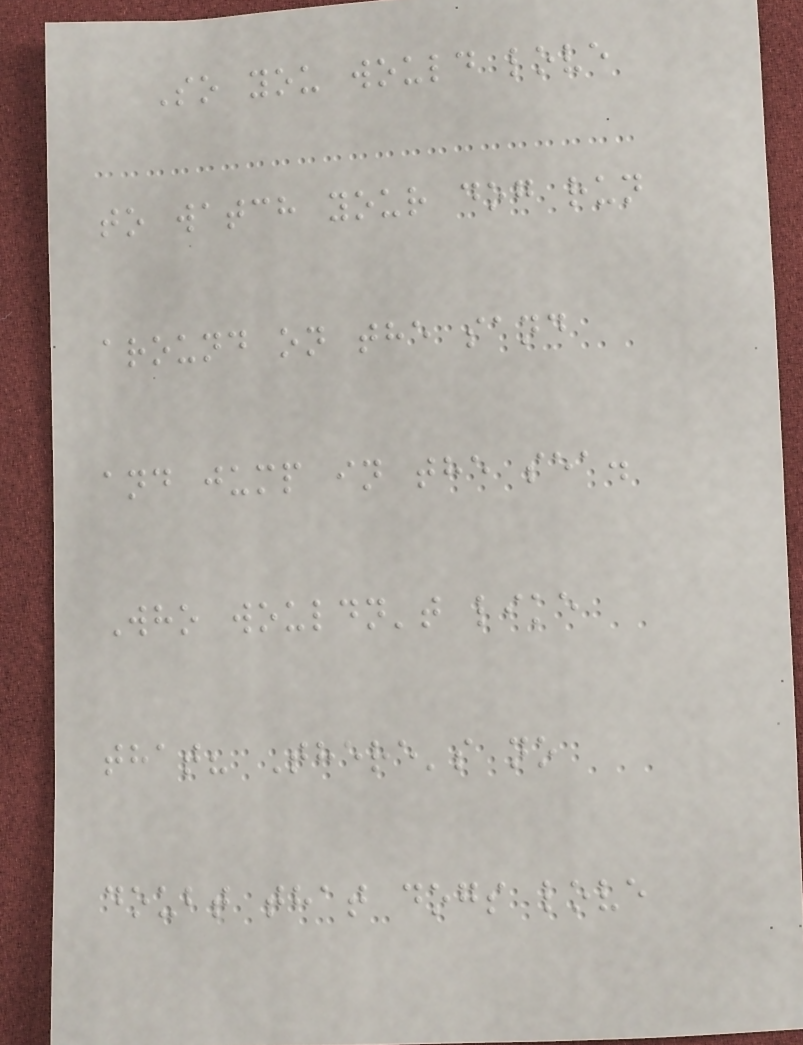So you would love
to watch your dog run
around on the sand
and jump in the sea.
Who wouldn't like
that? There's no
doubt that dogs love
